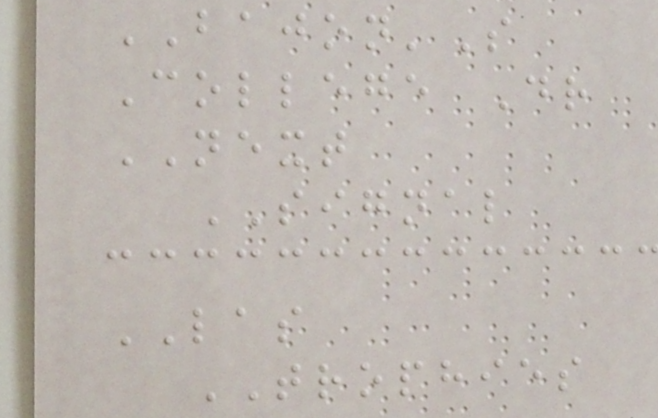BAJON'S
College Dr
NEXT
SIGNAL
LAS
TROPHIES
